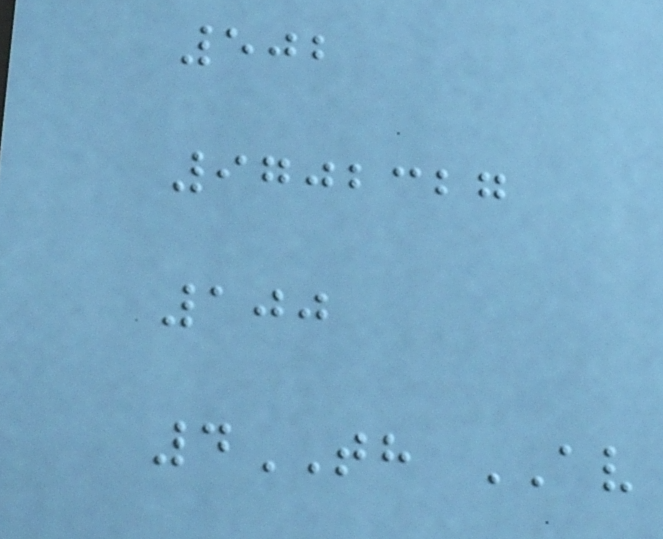502
9702327
100
4TH AV
